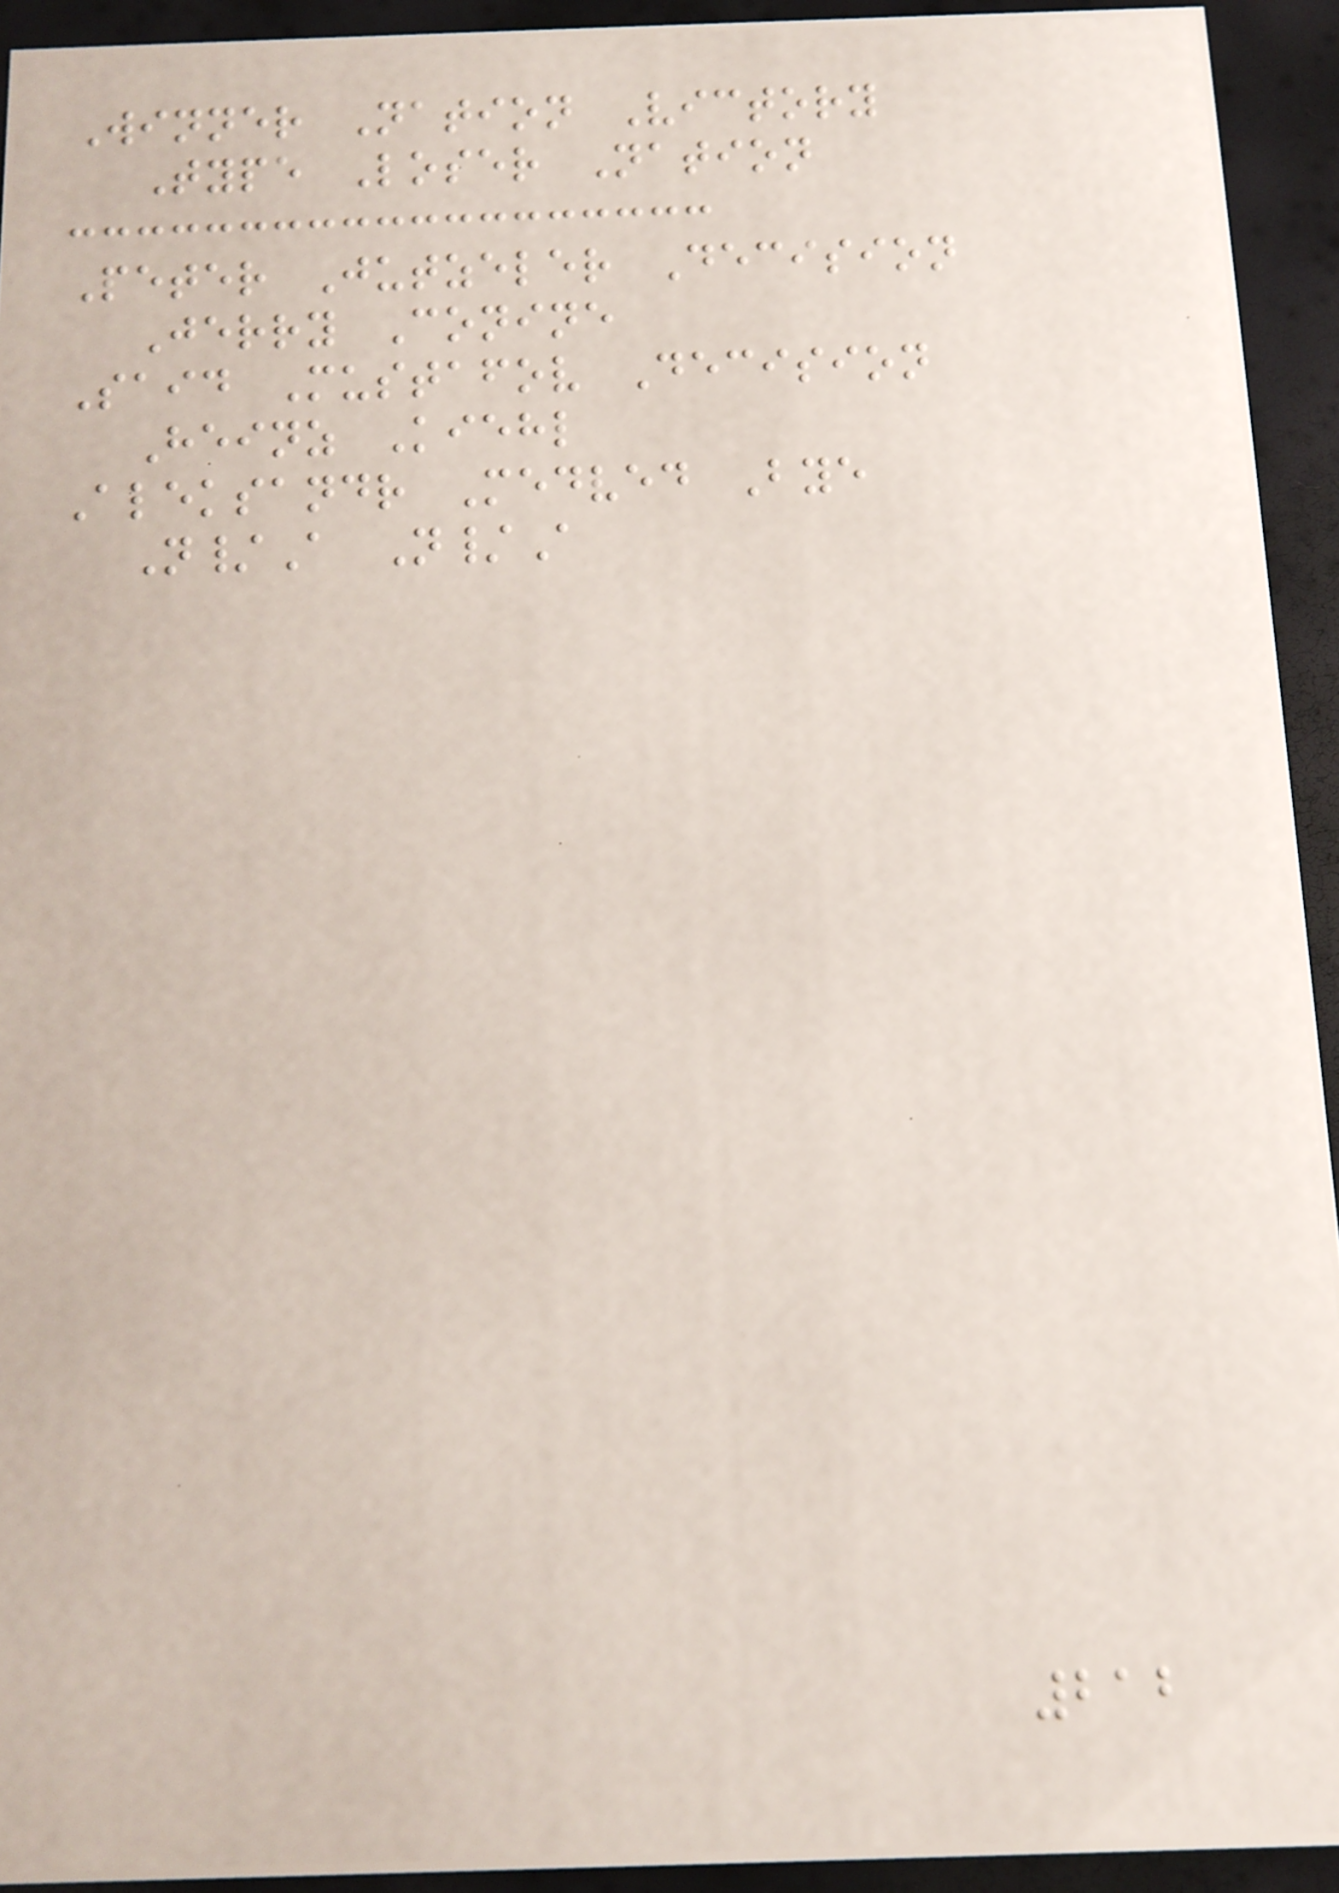Winner Nation Victory
Type Loser Nation
Peter Jutzeler Decision
Jerry Conine
Said Mustafov Decision
Heinz Kiehl
Aleksandr Medved Bye
N/A N/A
212
